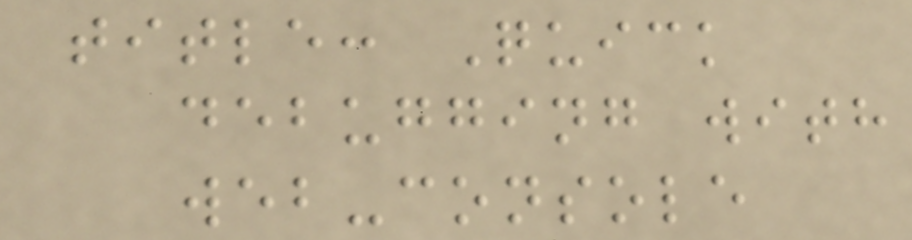title: Quick
debugging with
web-console
